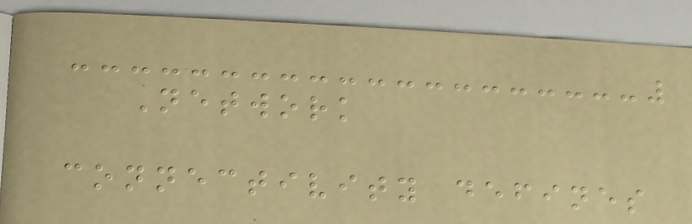Network
connectivity defines
